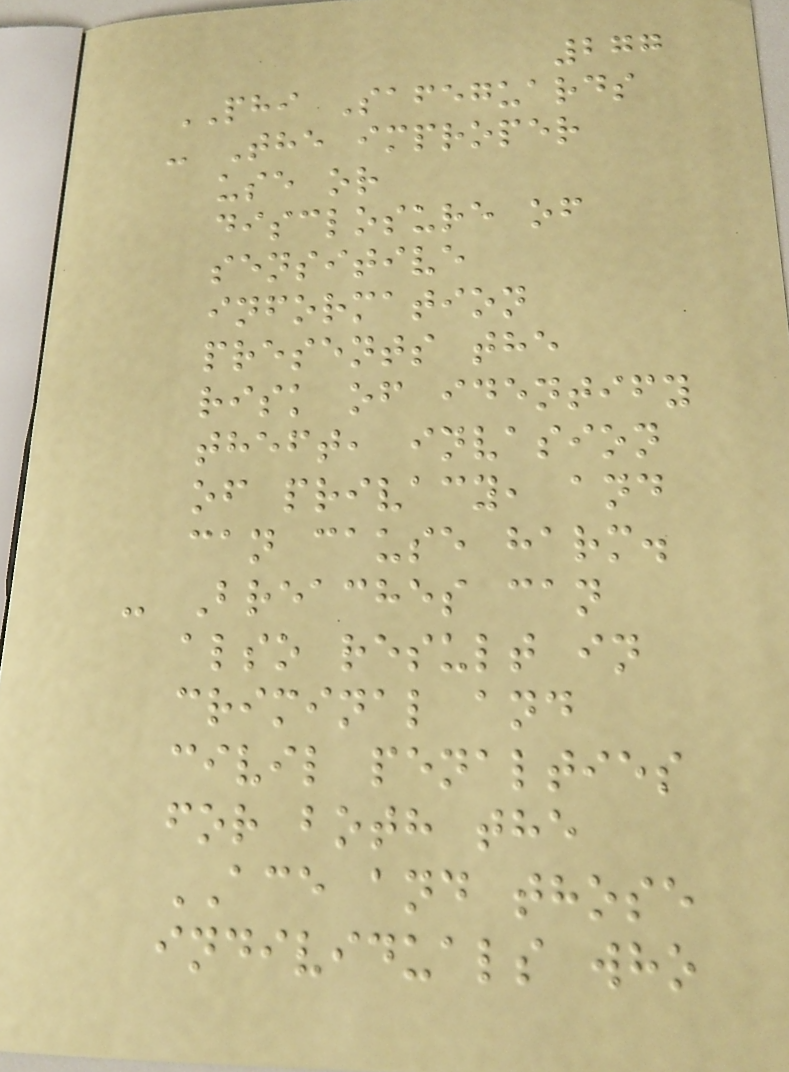277
PHI Safeguards
- The improper
use or
disclosure of
sensitive
information
presents the
risk of identify
theft, invasion
of privacy, and
can cause harm.
- Breaches can
also result in
criminal and
civil penalties
for both the
ACE and those
individuals who
